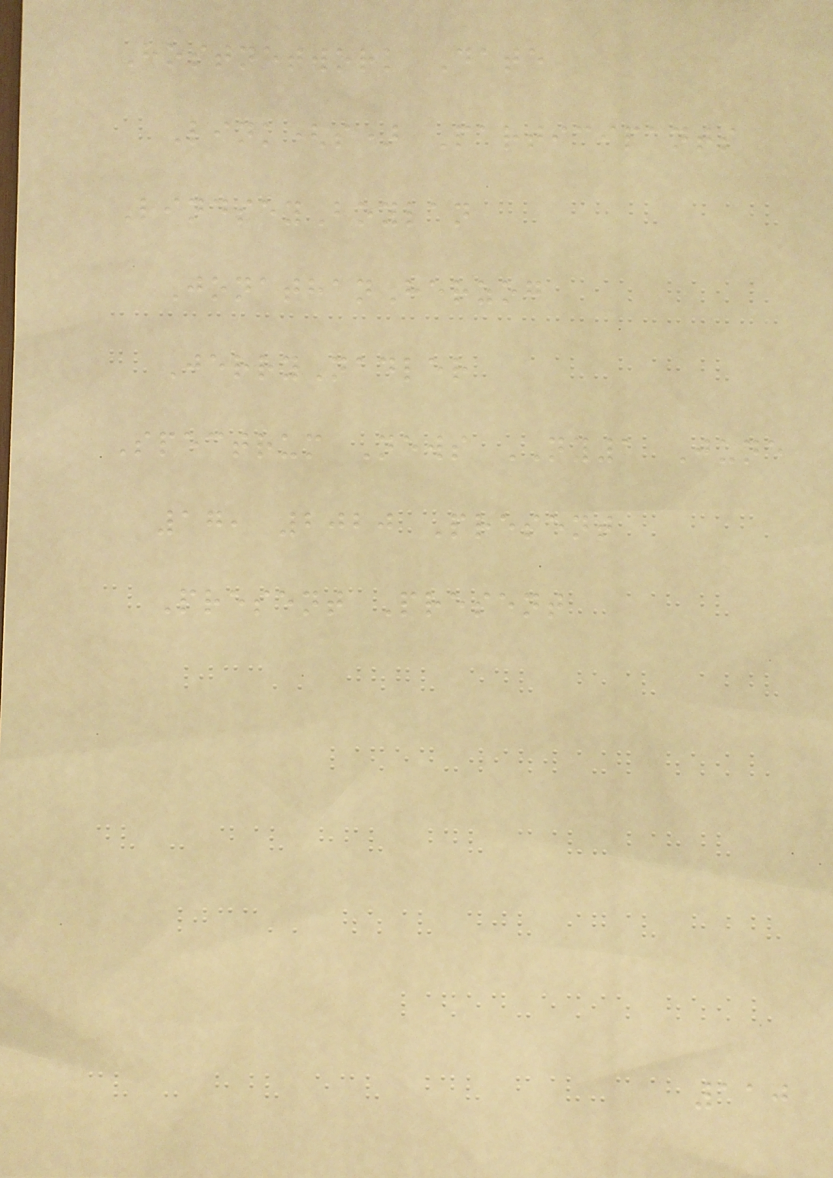Hostnetwork Date
Link(s) Participants
LindseyBoylan
JonathanHerzog
JerryNadler
Spectrum News NY1 June
17, 2020 Present
Present Present
110
